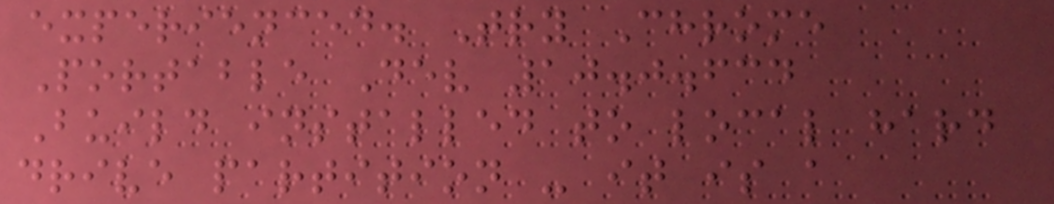experienced. Try Chrome
Portable Dev 10.0.634
Build installed to local hard
drive partition - it is a
